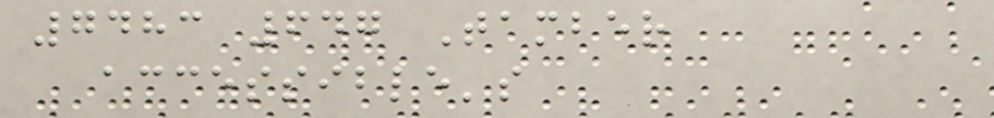7483 647 Tamber
accessible's
